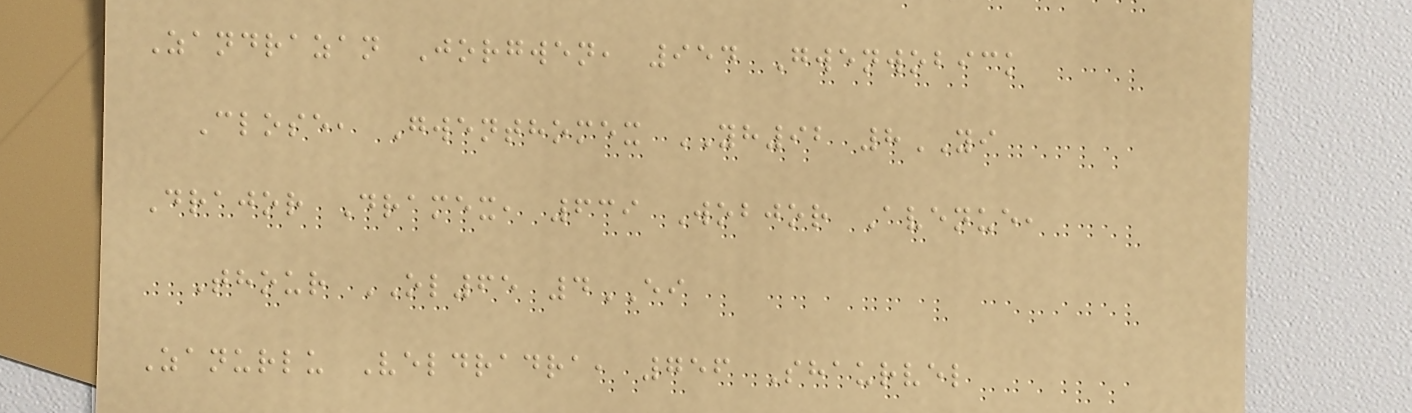Zandrazan Jorgwen, 954 Gwenwobick
Close, Gwenthomex YH92 8YI
Drajor Dramex, 639 Wobjor Avenue,
Thour OL65 4EI
Zanurlu Veldradra, 756 Shaurvel
